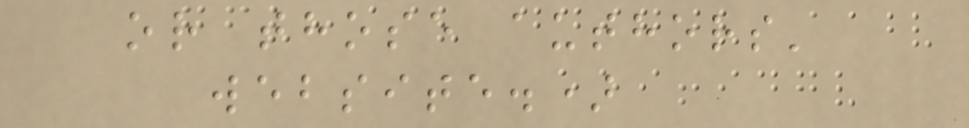or those authors'
website.)
